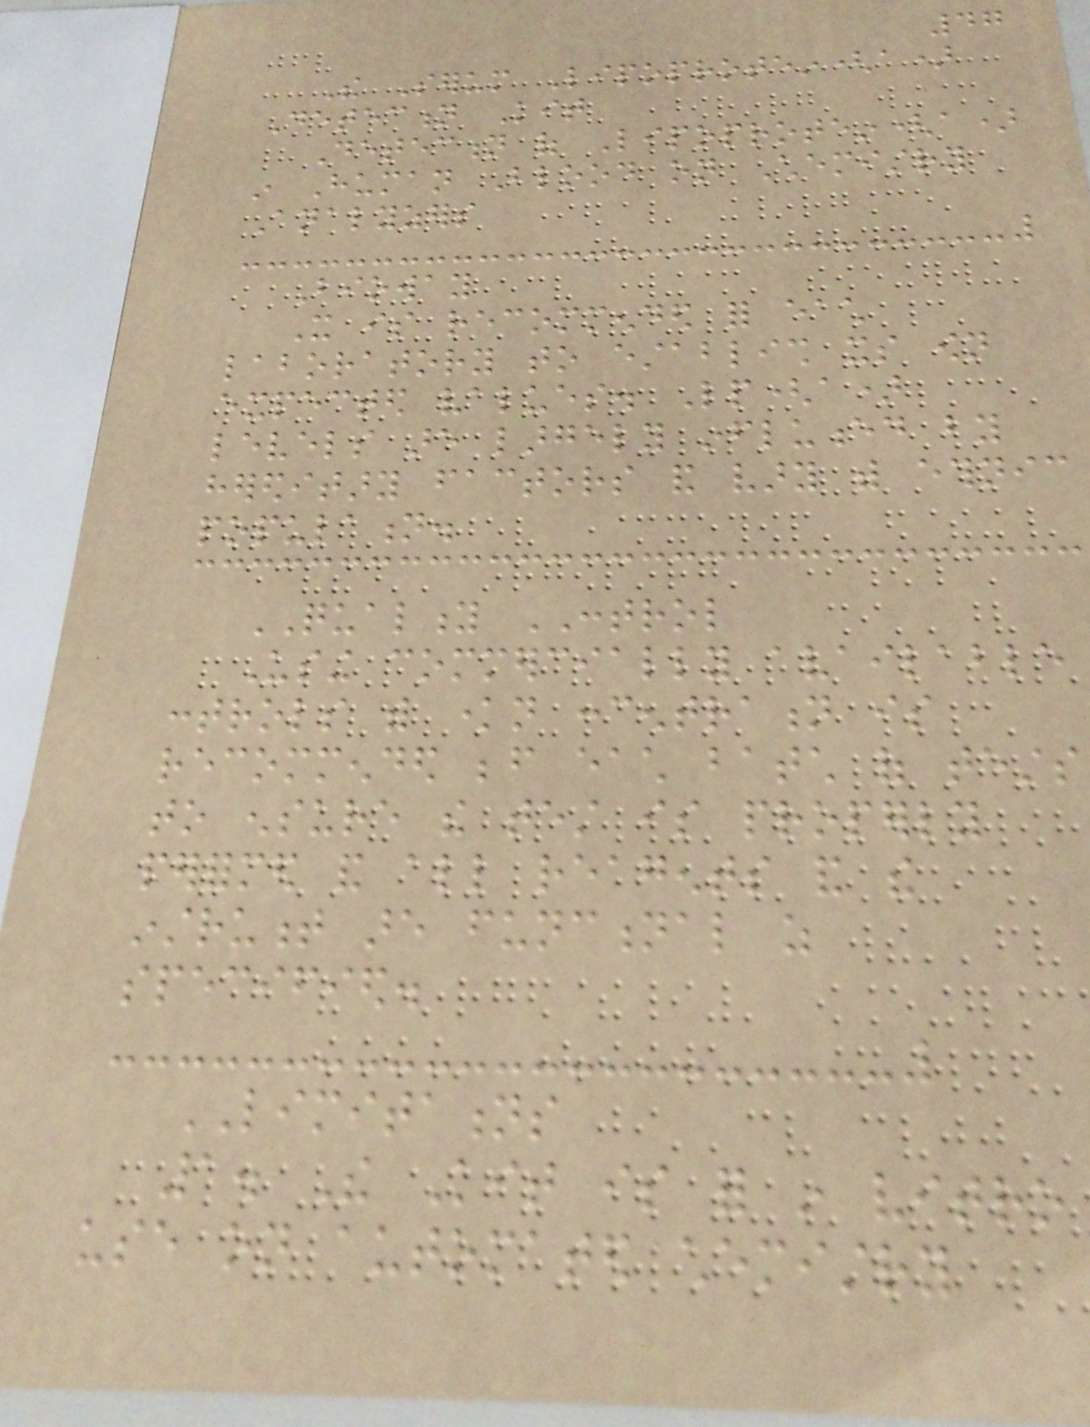47
The Serum Lipoprotein(a)
Detection Kit
Detection of Lipoprotein(a)
in Human Blood on Chemistry
Analyzers
Bioway
It is recommended for each
laboratory to establish its own
expected values. Lp(a)
levels are largely influenced by
hereditary factors and vary with ethnic
population.
QUALITY CONTROL
Using commercially available
controls with known concentration is
recommended before each batch of tests
to ensure the test is properly
performed and all reagents and the
instrument are functional as
specified.
LIMITATIONS
1. The Kit is for in vitro
use on automated chemistry
